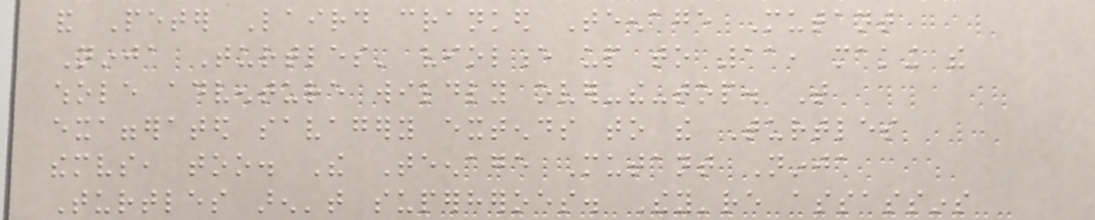and Peter Laird cranked Teenage Mutant
Ninja Turtles' violence up to 11, making the
whole adventure wildly over-the-top. That
exaggerated savagery extends to the Turtles
themselves, too. The Teenage Mutant Ninja
Turtles aren't superheroes. They're assassins
